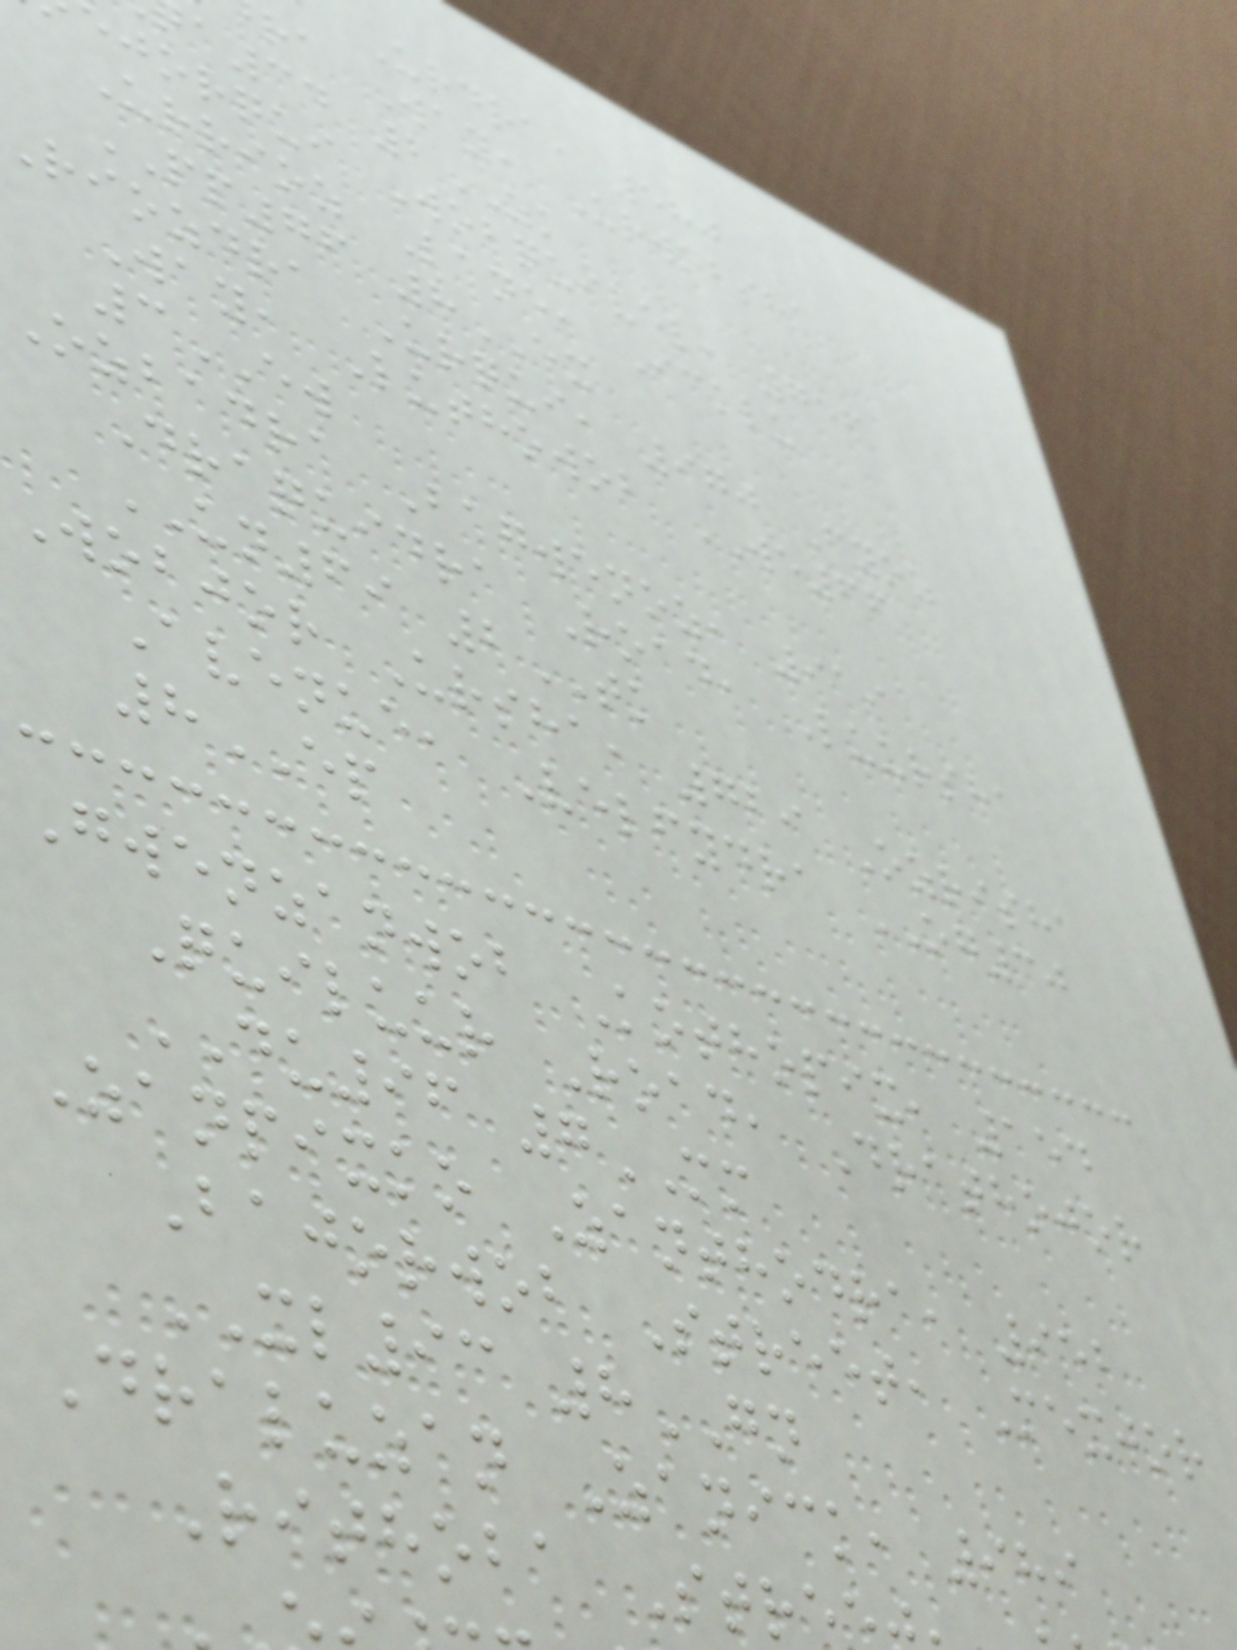Urdra, 580
ra Way, Urwobsha
a34 2ZK
jorqui Wobquivel, 756
Urrioz Lane, Icklu
PP76 8EX
riozdra Urqui, 970 Fyoz
Way, Luthowob WE66
3EW
Ozbadra Bagwenoz, 919
Draquidra Road, Luursha
UN69 2TK
Wobjor Ursha, 729 Ozrisha
Avenue, Velfydra OG30
8EP
Gwenzanwob Kothopix, 154
Quiluur Road, Drathojor
DU96 7MM
Zanpixko Zanthodra, 952
Bajorwob Street, Mexjor
XL93 8GN
Draluzan Zanick, 989
Rithoba Stre
